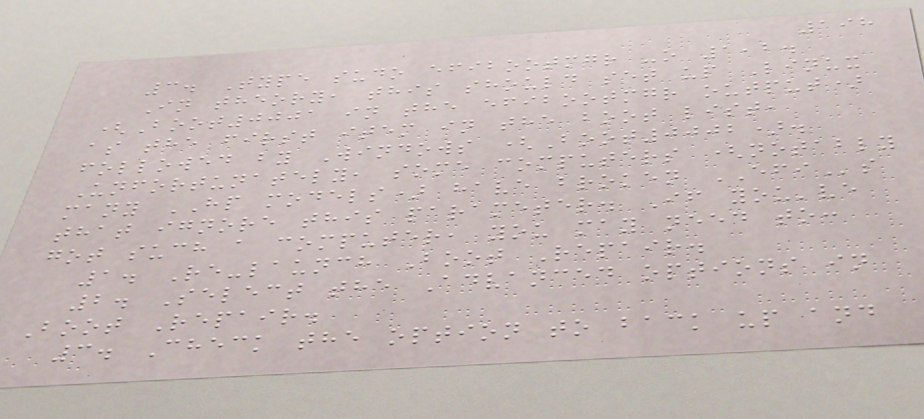198
3. Type sudo efibootmgr -o 1,2.
In theory, this should set up Linux
(Boot0001 in the efibootmgr output)
as the first item in the boot list,
followed by Windows (Boot0002).
Unfortunately, some computers (notably
many HP models) have broken EFIs
that ignore this parameter. If you've
got such a computer, you may need to:
1. Re-launch Boot Repair.
2. Select the Advanced options in
Boot Repair.
3. Check the option to back up and
